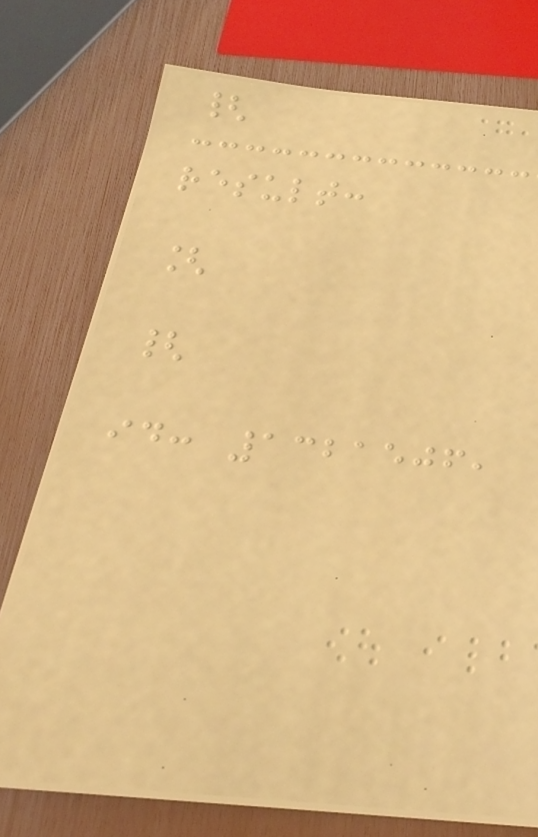{
result:
[
{
id: 1321506,
